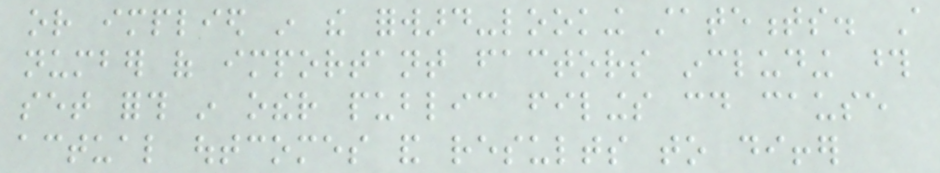or implied in the forward-looking statements. A
number of important factors including those
set forth in other public filings could cause
actual outcomes and results to differ
